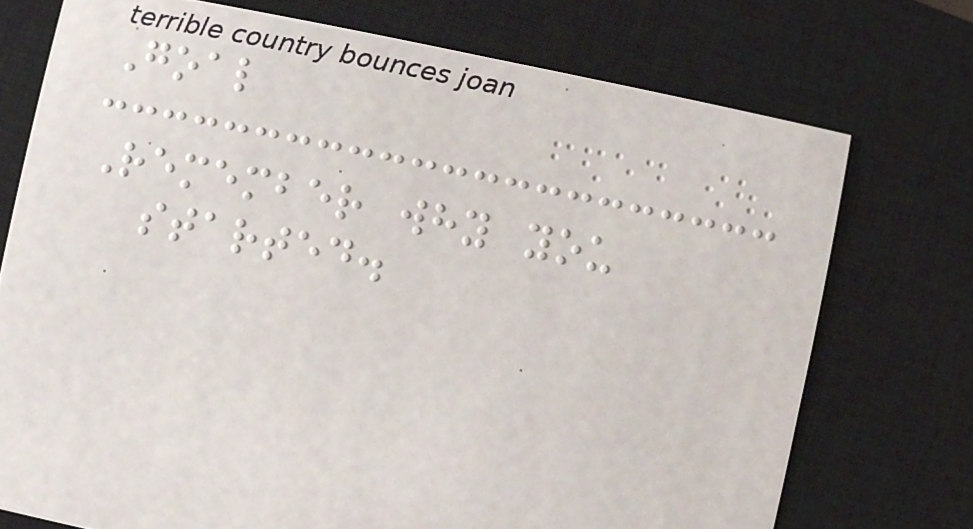Goal
Remember why you
started.
